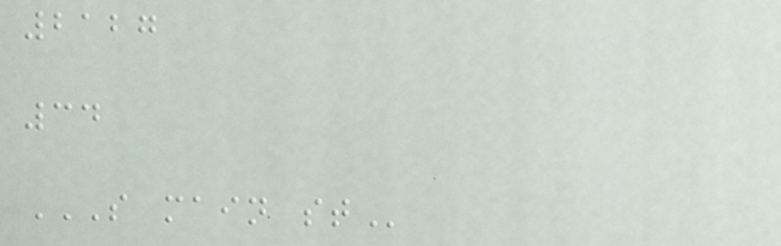2127
34
S MAIN ST
